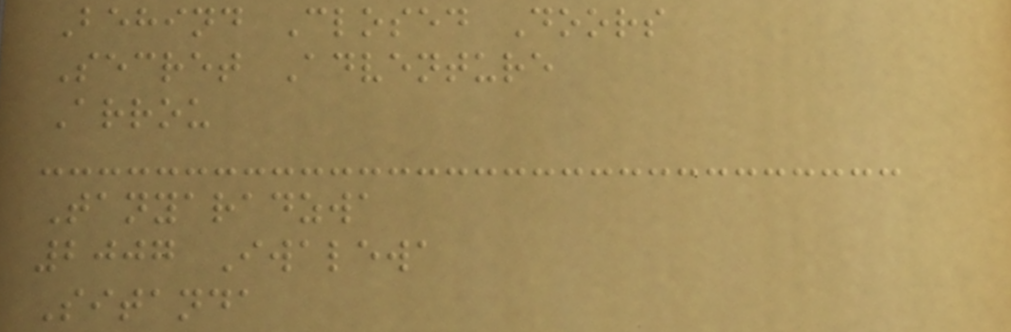Behind Closed Doors
Secret Adventure
Arrou
Tanyaradzwa
2007 Iwalewa
Sitanda
